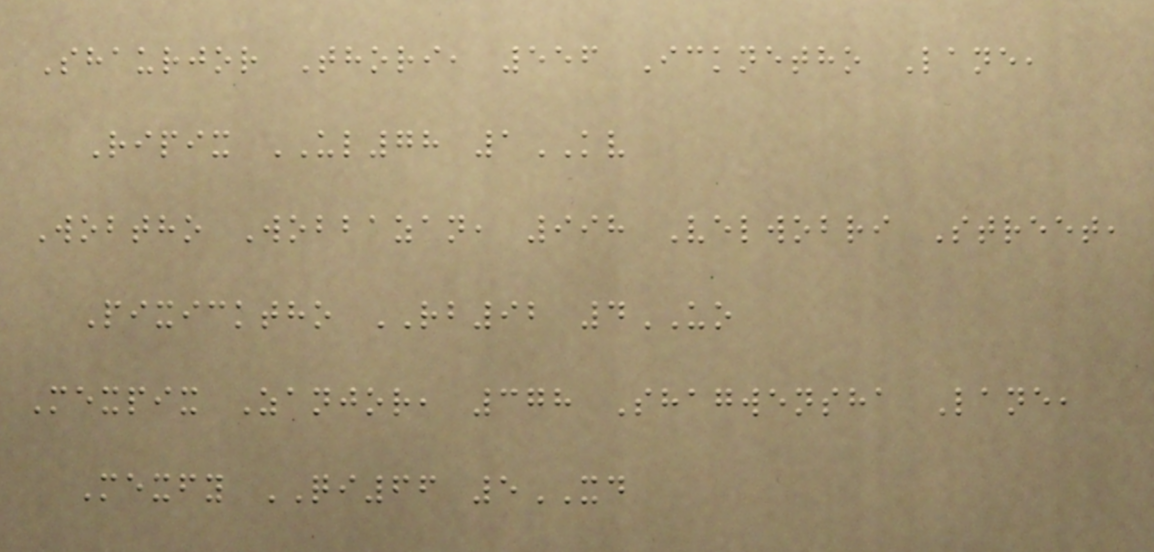Shaurjor Thori, 556 Icknetho Lane,
Ripix UL78 1KV
Wobtho Wobbazan, 998 Velwobri Street,
Pixicktho RB92 4UO
Mexpix Zanjor, 378 Shagwensha Lane,
Mexfy QI66 5XD
